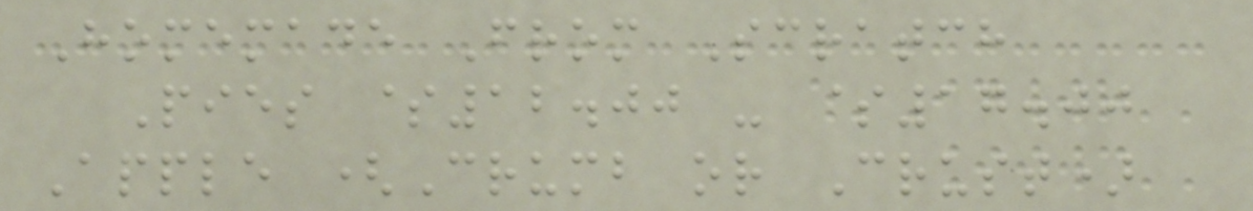Homemade From Scratch
Pies $12.00 - $17.00
Apple (Crumb or Crust)
